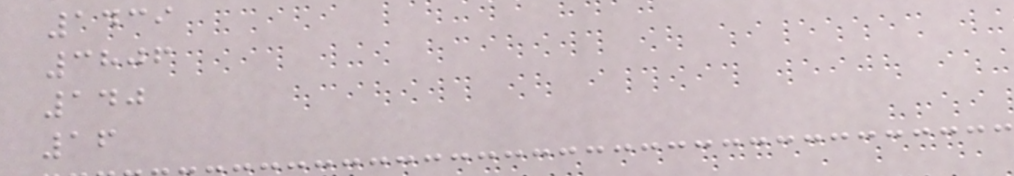1439
3806
140
16
